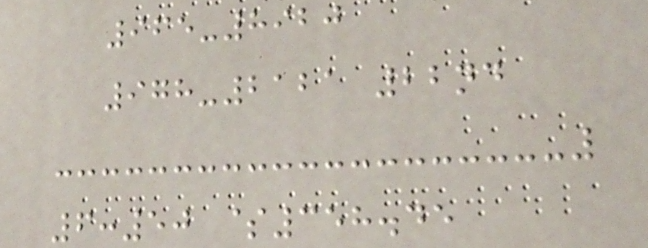965-8920
978-2121 22nd
6:50 $358.45
